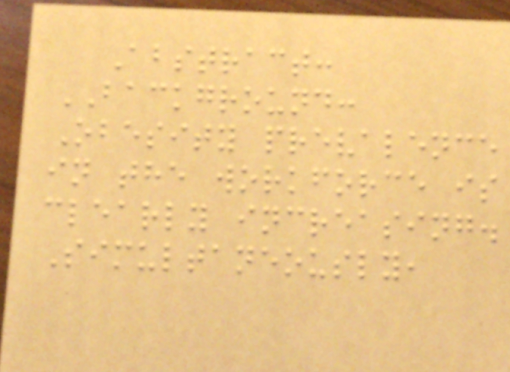Abstract:
BACKGROUND:
Obesity prevalence
in the workforce is
clearly increasing.
Simultaneously,
